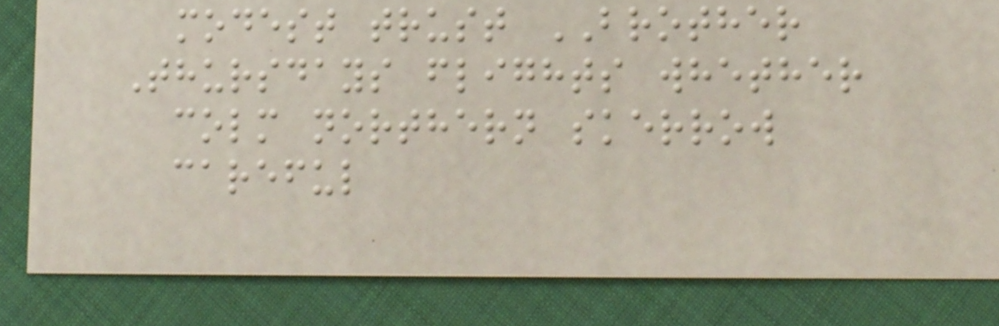modest trust BROTHER
Thursdays flights whether
colm northern skerrow
careful
